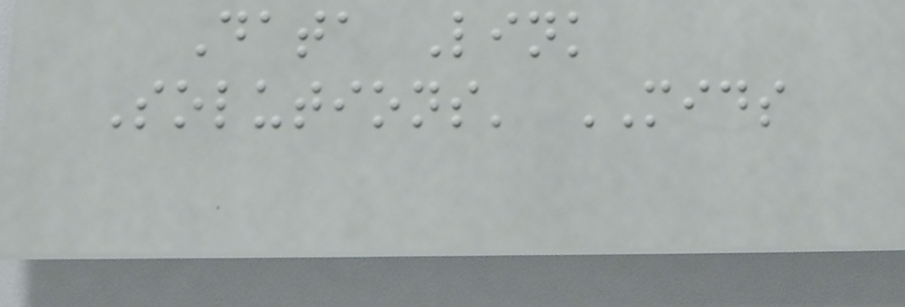Data Link
Solutions' MIDS
